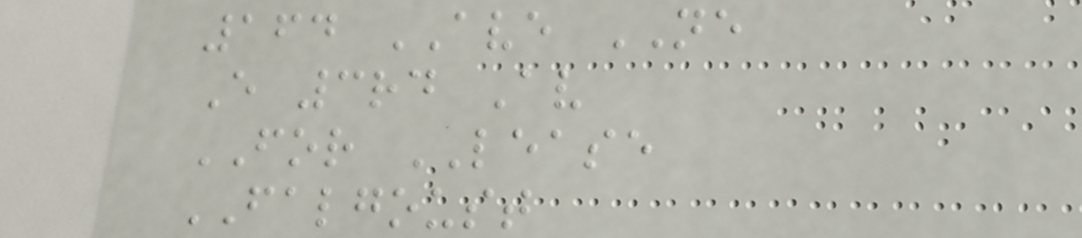164 AVE NE
E 3rd Av
FOR LEASE
FALGOUST
